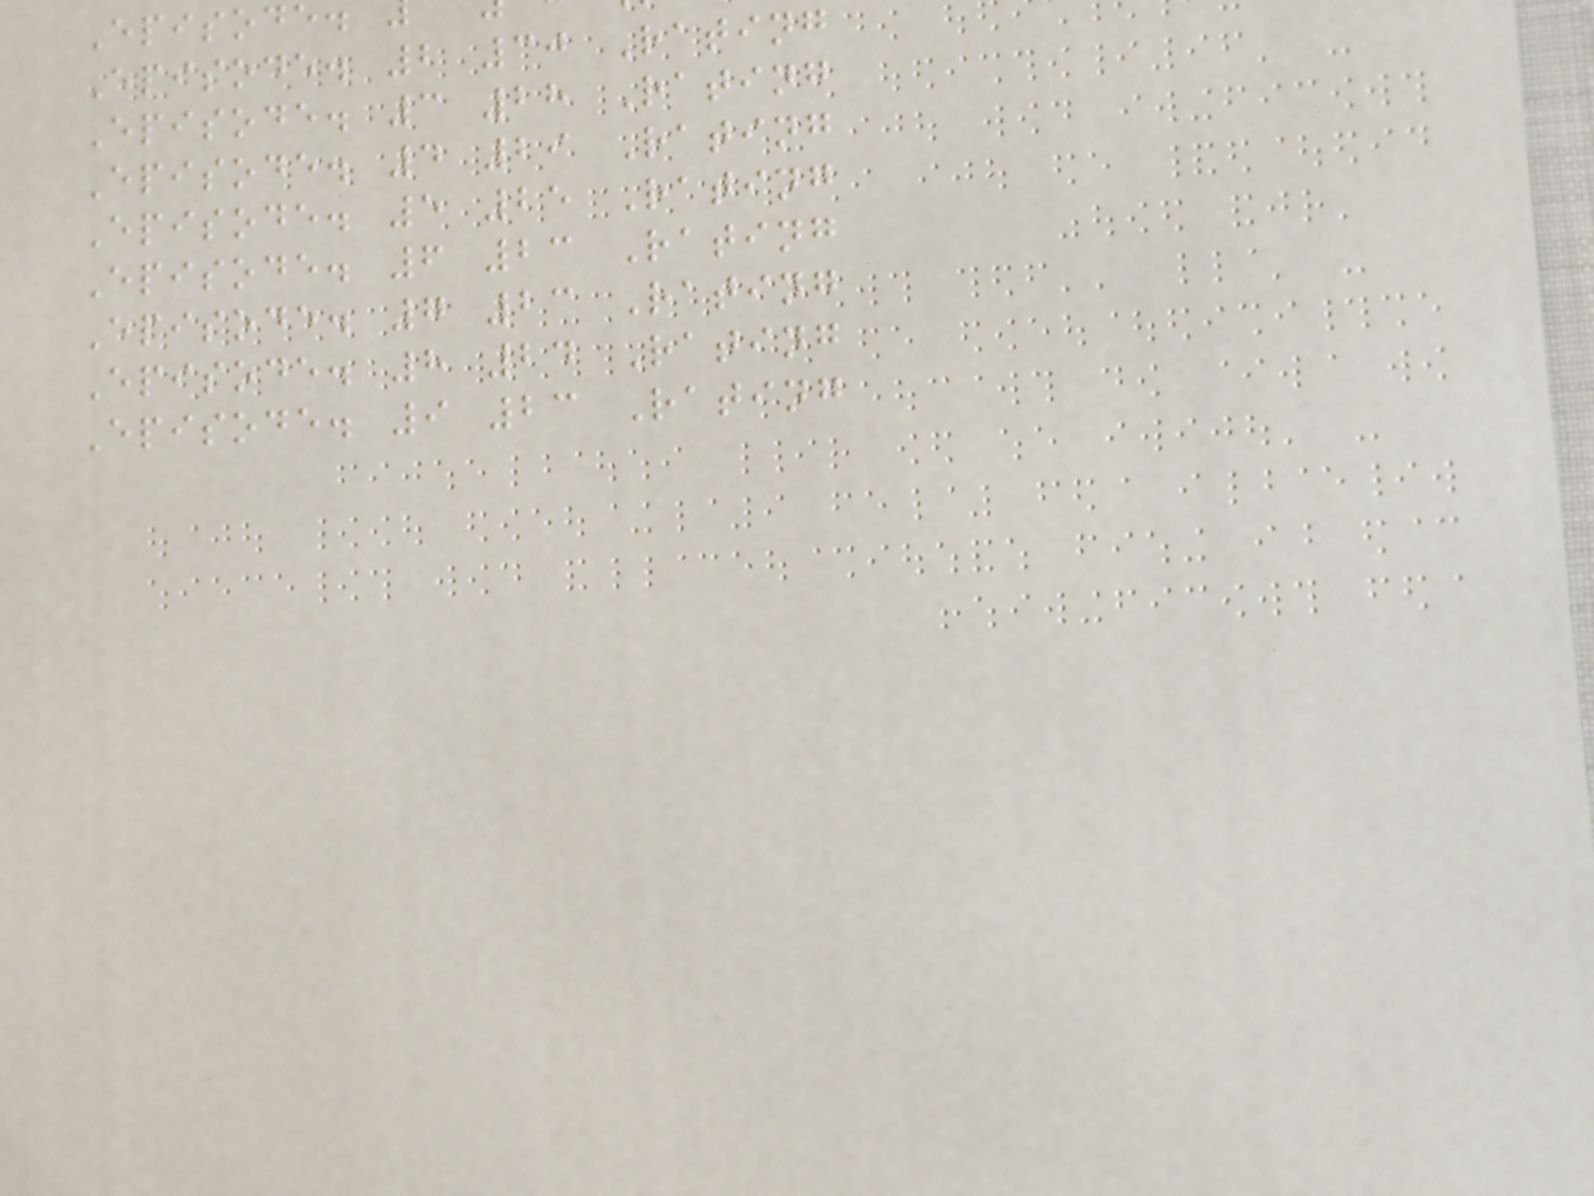Episode
Episode. 2 30 Rating
Episode. 3 28 Rating
Episode. 4 29 Rating
Episode. 5 25 Rating
Episode. 6 23 Rating
Episode. 7 23 Rating
Episode. 8 24 Rating
Episode. 9 23 Rating
